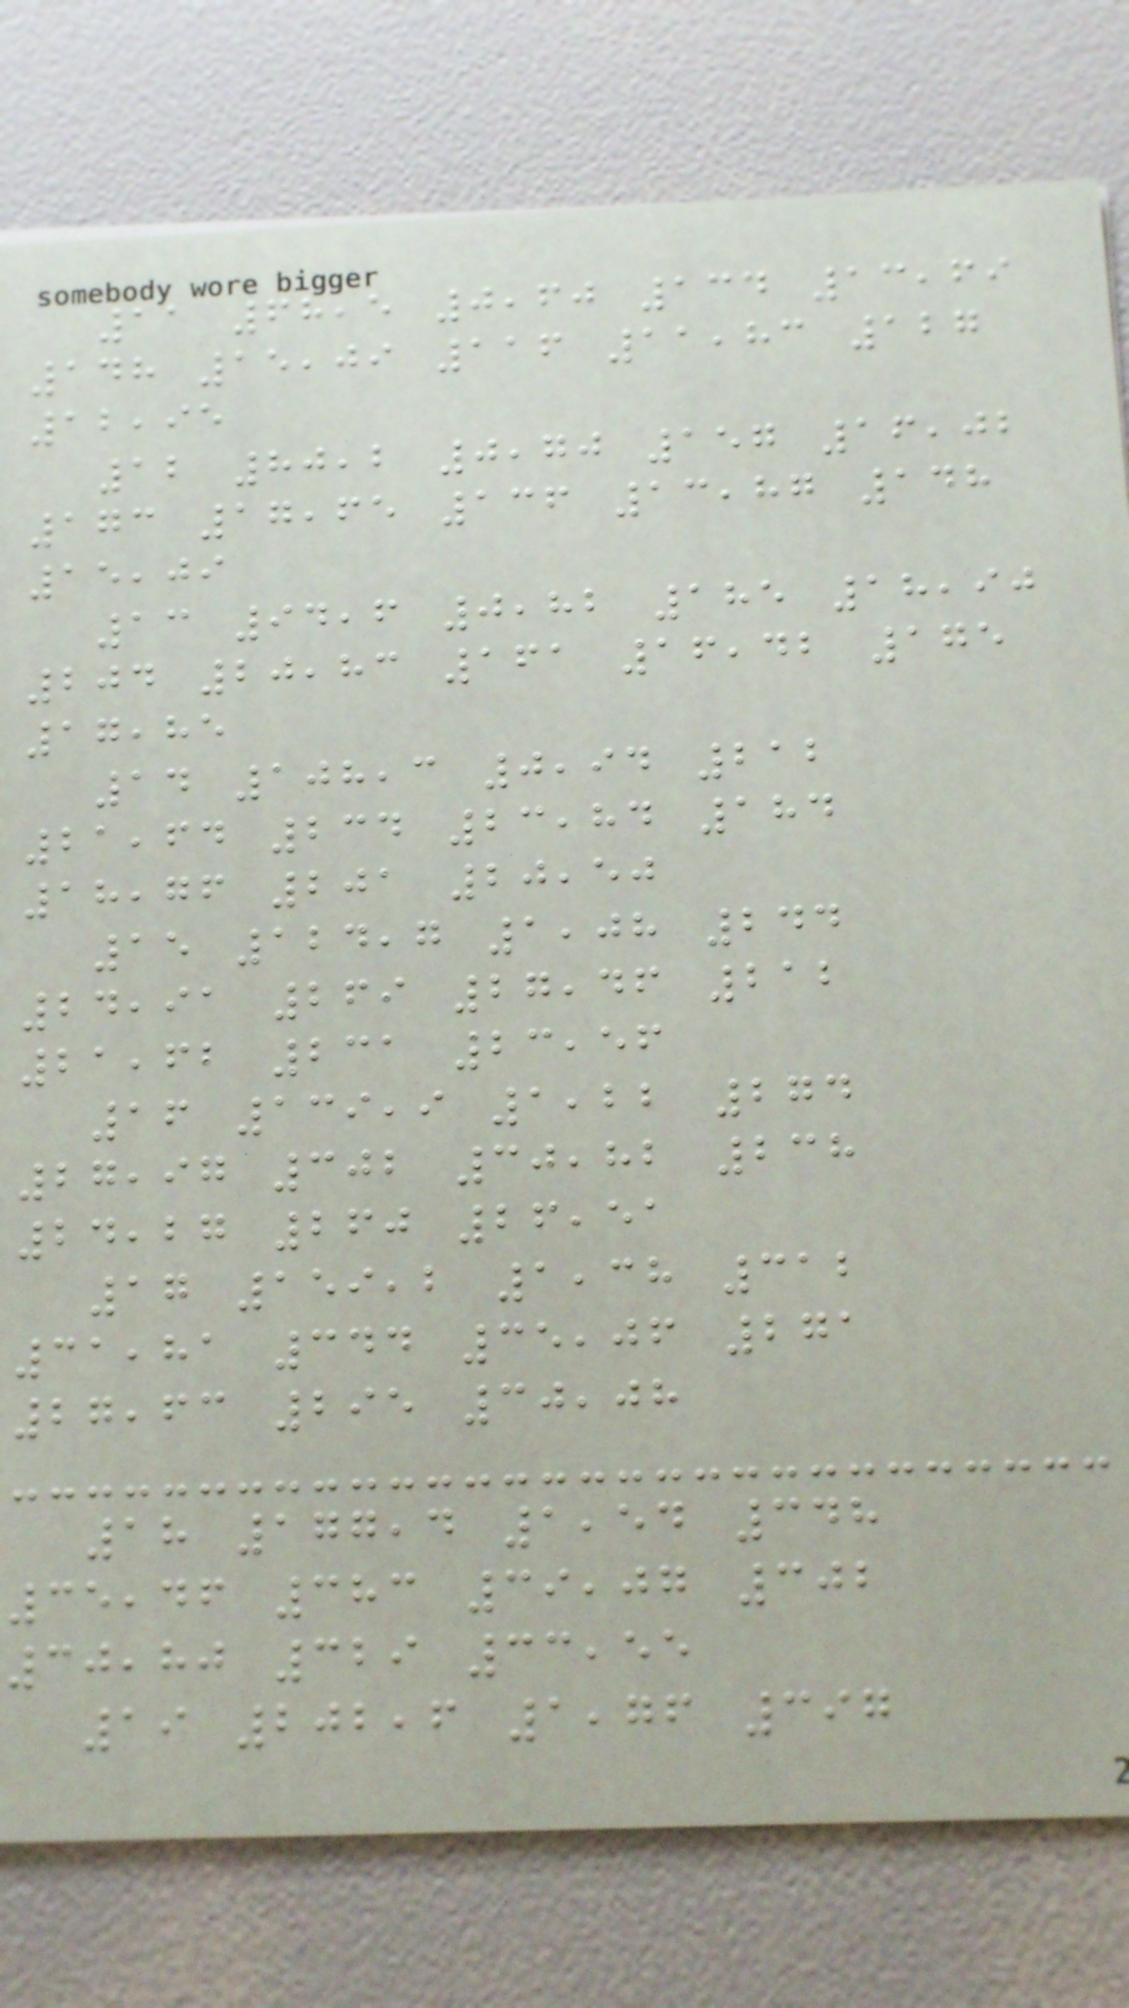11 68,5 0,60 134 13,69
148 15,09 116 11,83 127
12,95
12 80,2 0,70 157 16,02
173 17,65 136 13,87 148
15,09
13 94,6 0,82 185 18,90
204 20,83 161 16,42 175
17,85
14 108,3 0,94 212
21,64 234 23,84 184
18,76 201 20,50
15 124,7 1,08 244
24,91 269 27,46 212
21,62 231 23,56
16 139,9 1,22 274
27,97 302 30,82 238
24,27 260 26,51
17 159,2 1,38 312
31,81 344 35,06 271
27,63 295 30,08
18 177,4 1,54 348
35,46 383 39,07 302
30,80 329 33,55
19 202,6 1,76 397
